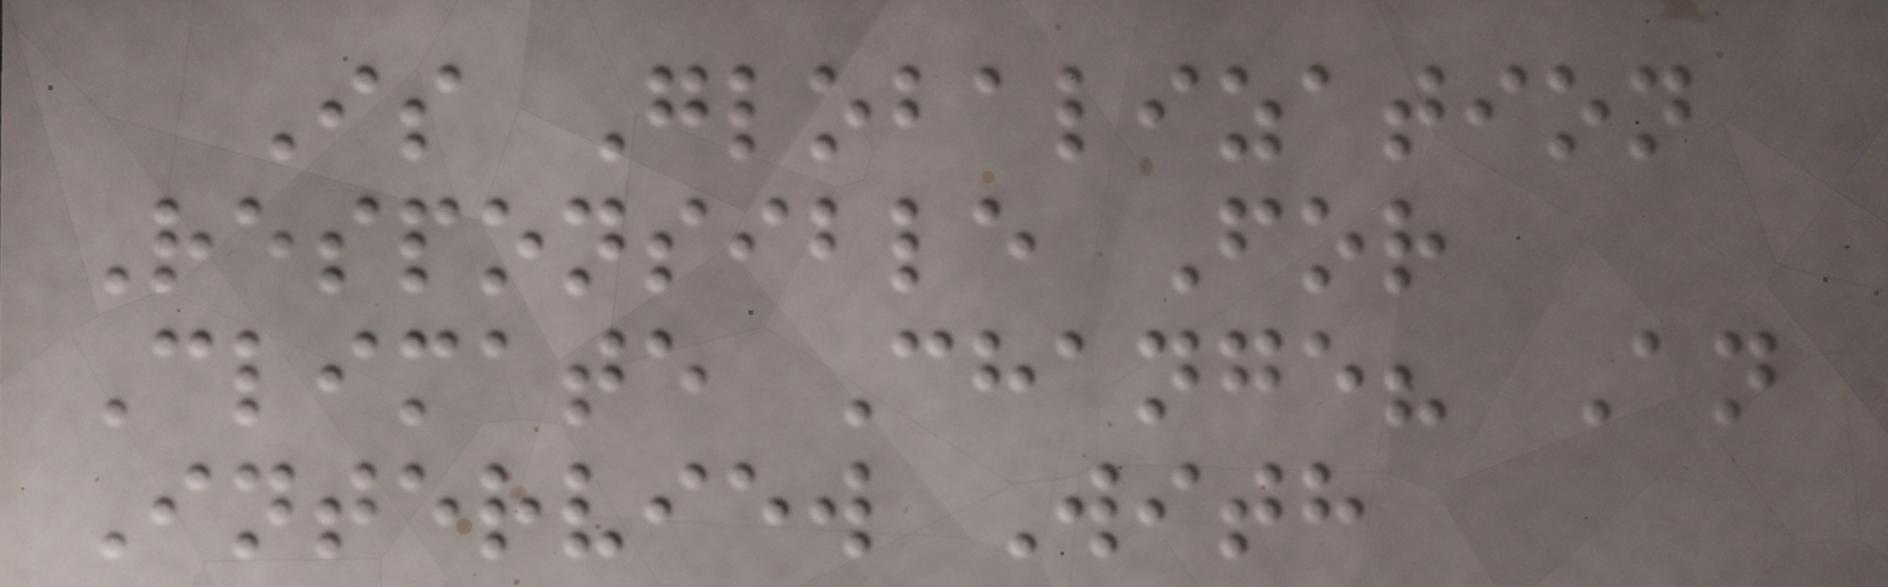Is Globalization
Responsible For
Climate Change? An
Interview With
